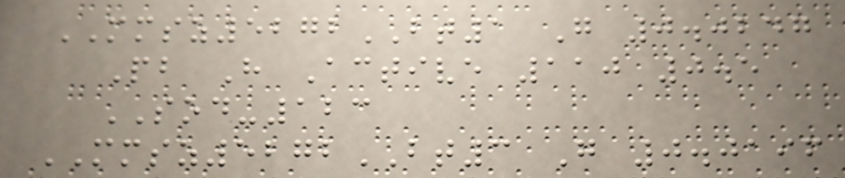MMSZ5272BT1 G 0.0247
Pb H Active 110 0.5
SOD-123
MMSZ5272BT3 G 0.0196
